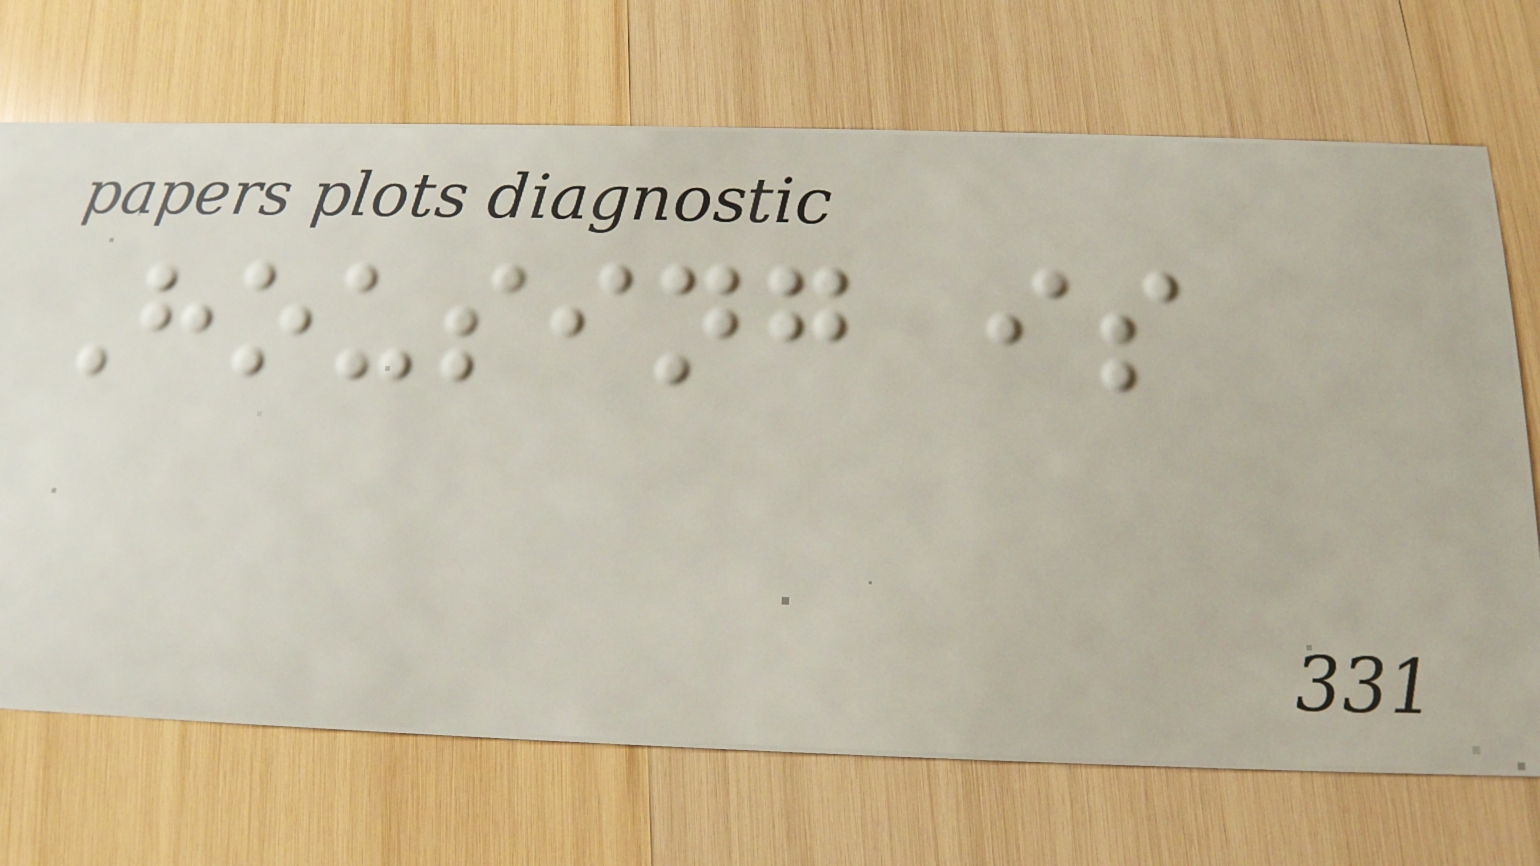Housing is
